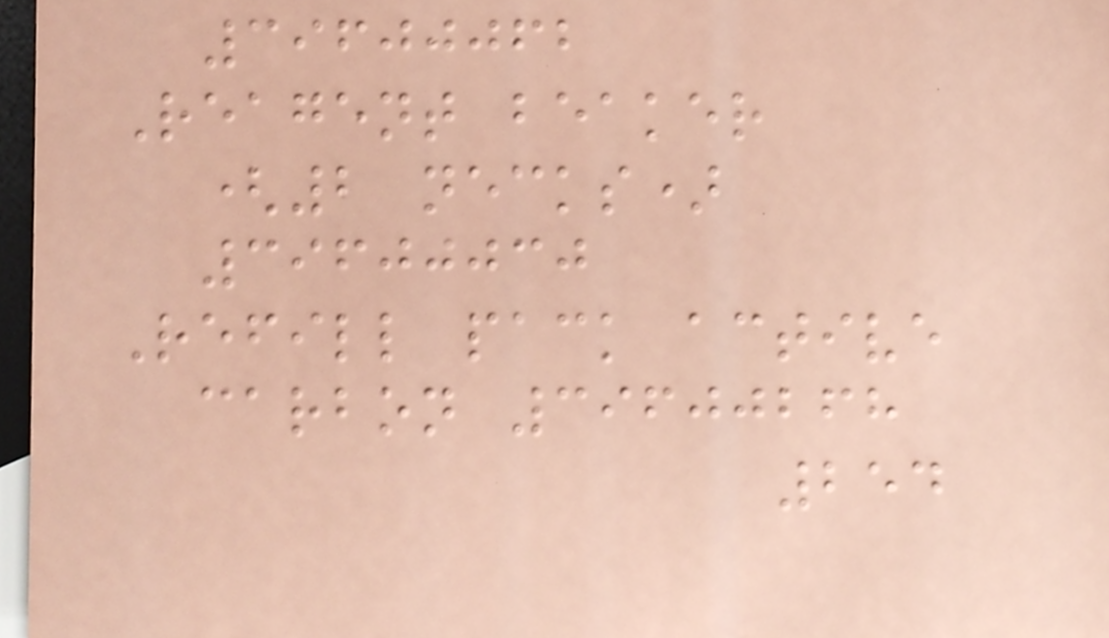39600062
Reagent beaker
(2 necks)
39600030
Refill pack active
carbon 39600268
254
